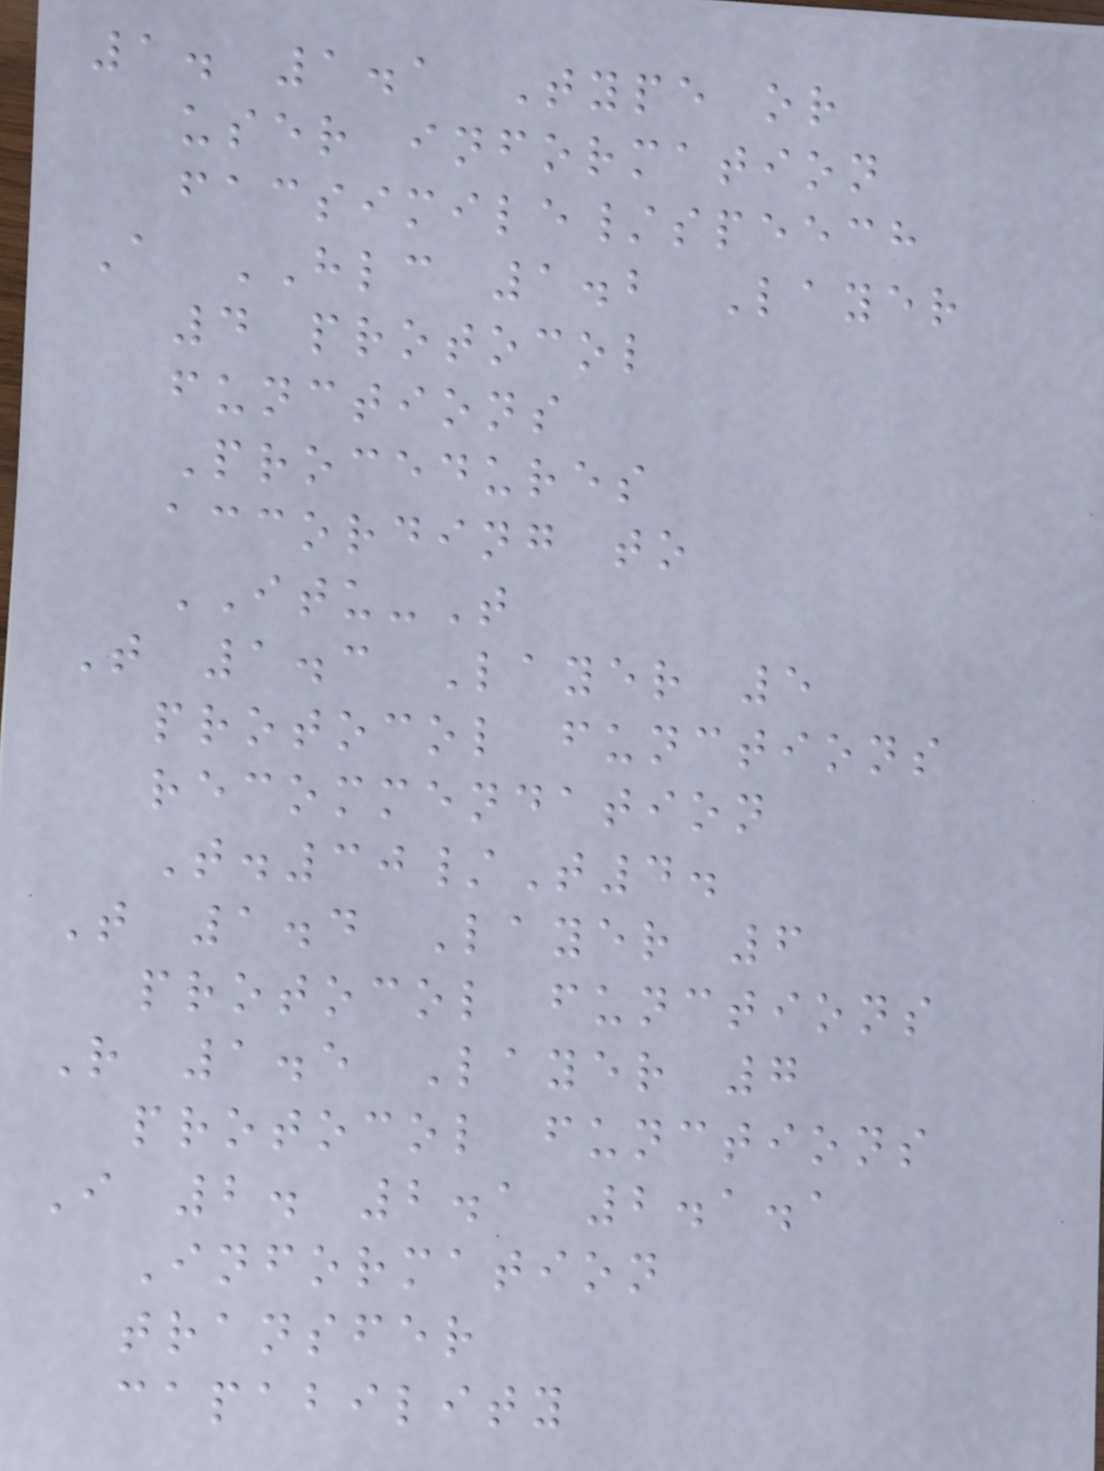1. 1.1 Type or
user information
facsimile/speech
A HLC 1.2 Layer
4 protocol
functions
Procedures
according to
ITU-T
T 1.3 Layer 5
protocol functions
recommendation
T.30/T4.
T 1.4 Layer 6
protocol functions
R 1.5 Layer 7
protocol functions
I 2. 2.1 2.1.1
Information
transfer
capability
